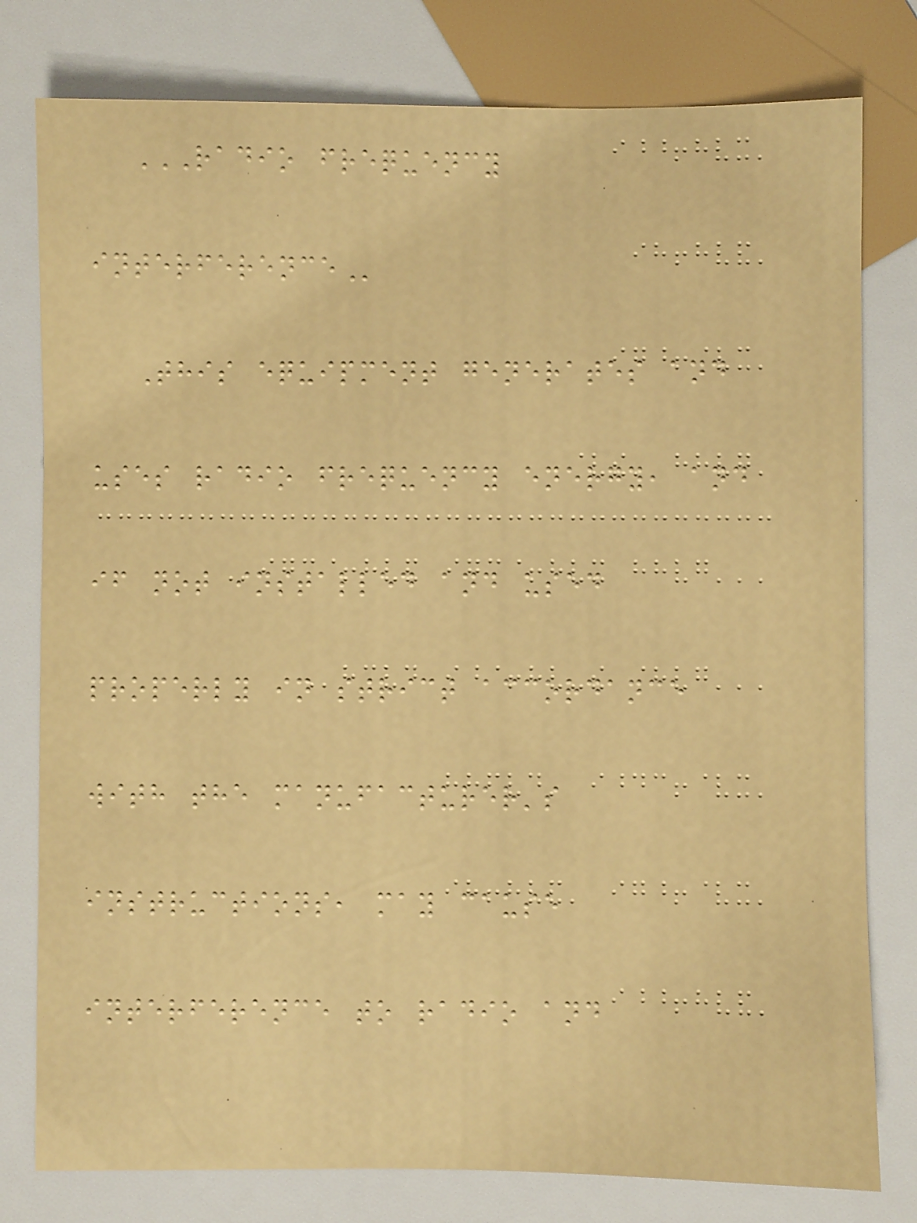RADIO FREQUENCY
INTERFERENCE
This equipment generates and
uses radio frequency energy, and
if not installed and used
properly in strict accordance
with the manufacturer's
instructions, may cause
interference to radio and
